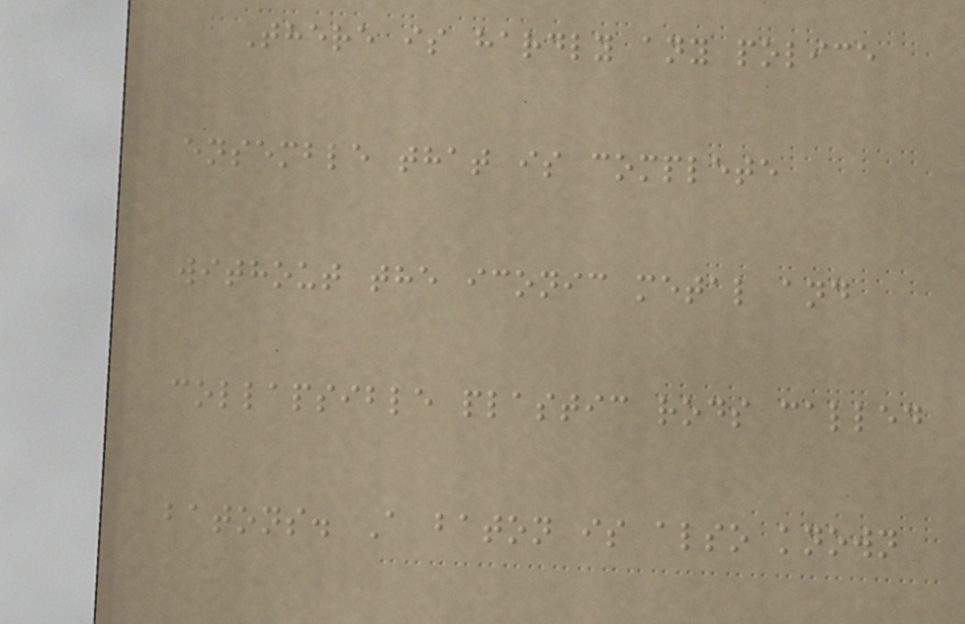There is hardly any police
ensemble that is complete
without the iconic metal and
collapsible plastic rods called
batons. A baton is also known
